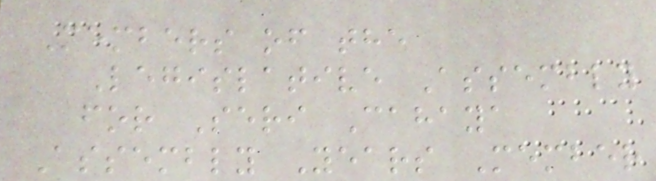Members of the
Legislative Assembly
for Seri Cahaya
Assembly Years Member
